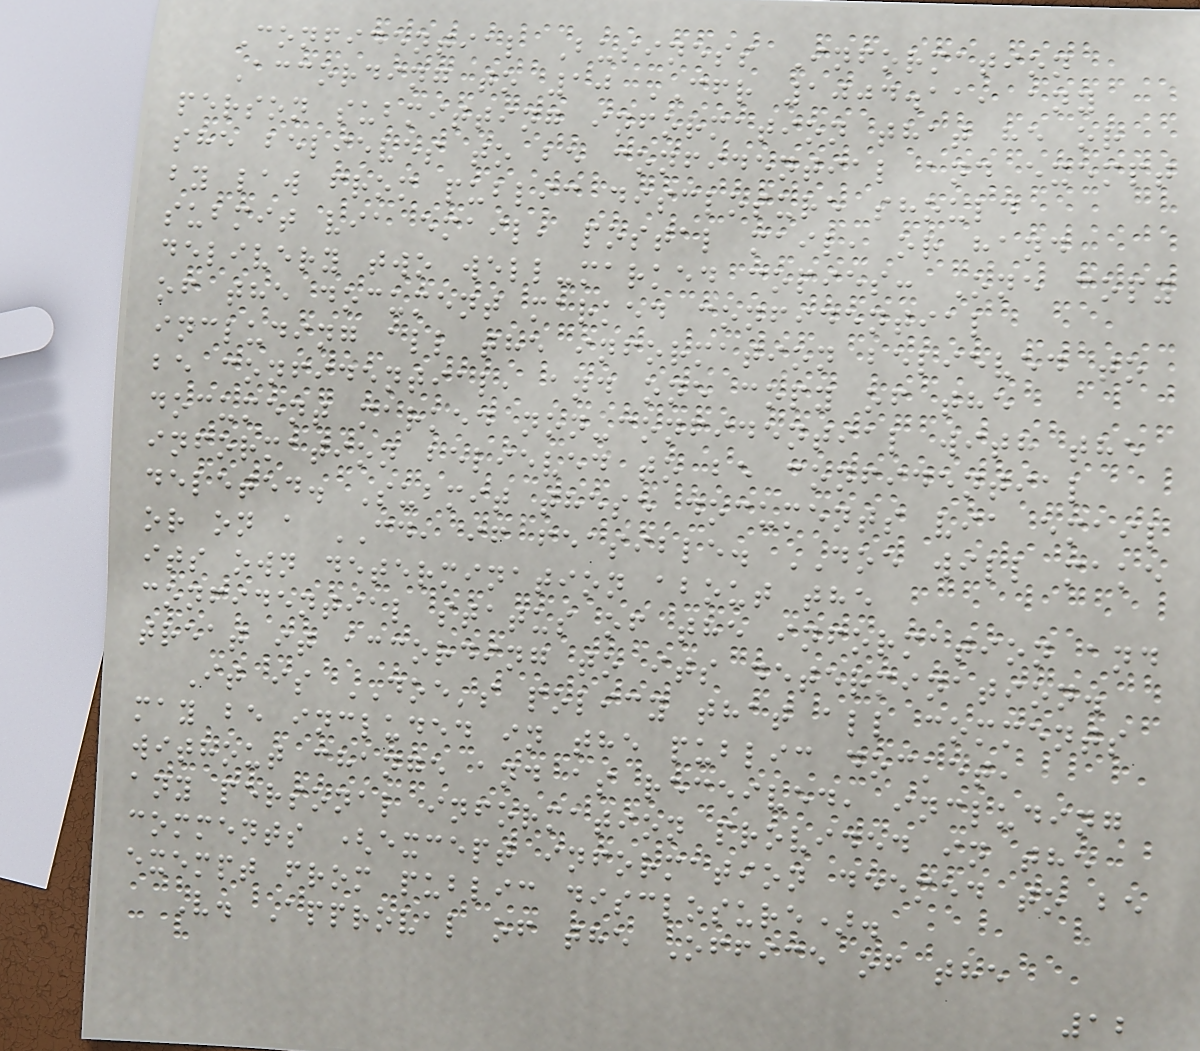Confidential Business Information
According to 10 CFR 1004.11, any
person submitting information that he or
she believes to be confidential and exempt
by law from public disclosure should
submit via email, postal mail, or hand
delivery two well-marked copies: One copy
of the document marked confidential
including all the information believed to
be confidential, and one copy of the
document marked non-confidential with the
information believed to be confidential
deleted. Submit these documents via email
or on a CD, if feasible. DOE will make
its own determination about the
confidential status of the information and
treat it according to its determination.
It is DOE's policy that all comments
may be included in the public docket,
without change and as received, including
any personal information provided in the
comments (except information deemed to be
exempt from public disclosure).
V. Approval of the Office of the
12
